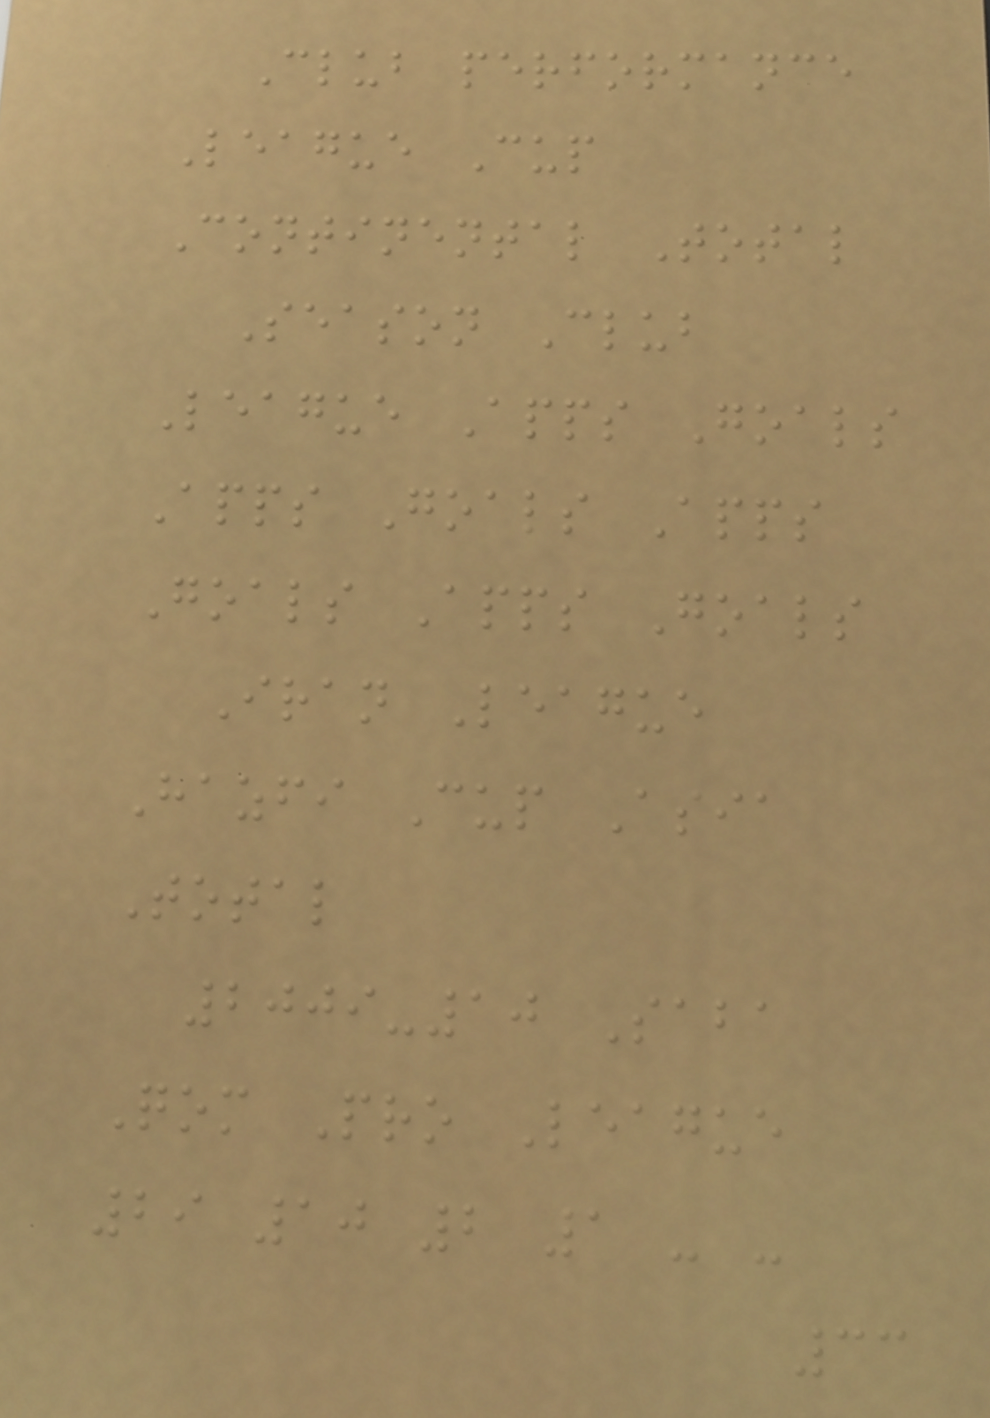Club performance
League Cup
Continental Total
Season Club
League Apps Goals
Apps Goals Apps
Goals Apps Goals
Iran League
Hazfi Cup Asia
Total
2009-10 Saba
Qom Pro League
29 10 2 1 - -
33
